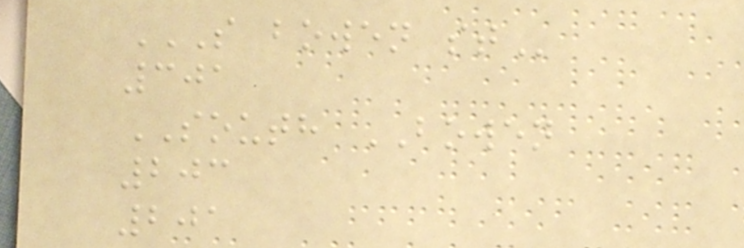S BOWEN ST
301
SOUTH BOWEN
203
201
